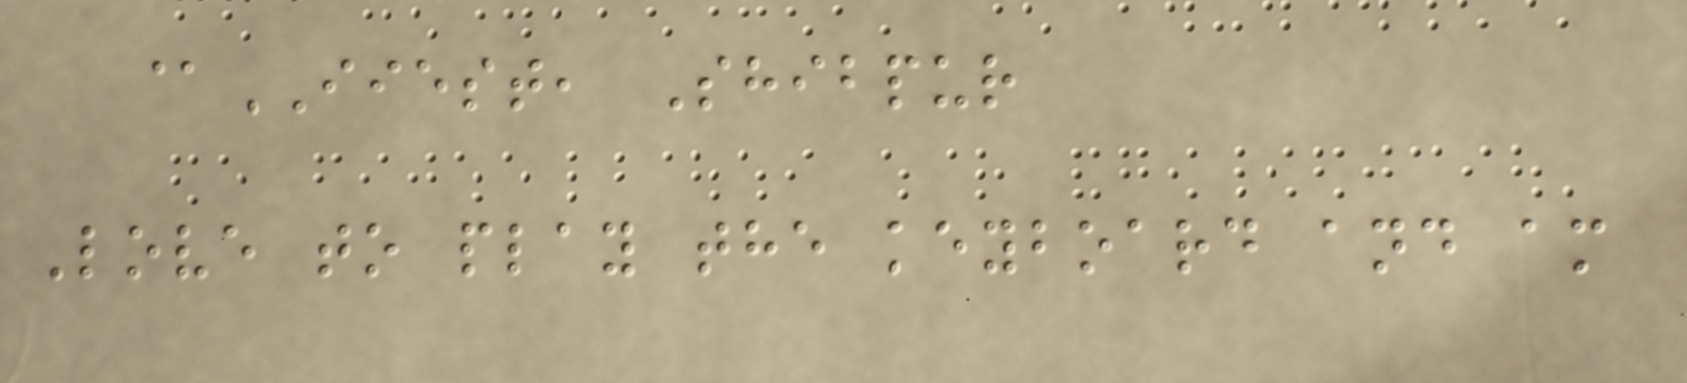@IIEST, Shibpur
Love to play the keyboard and am
